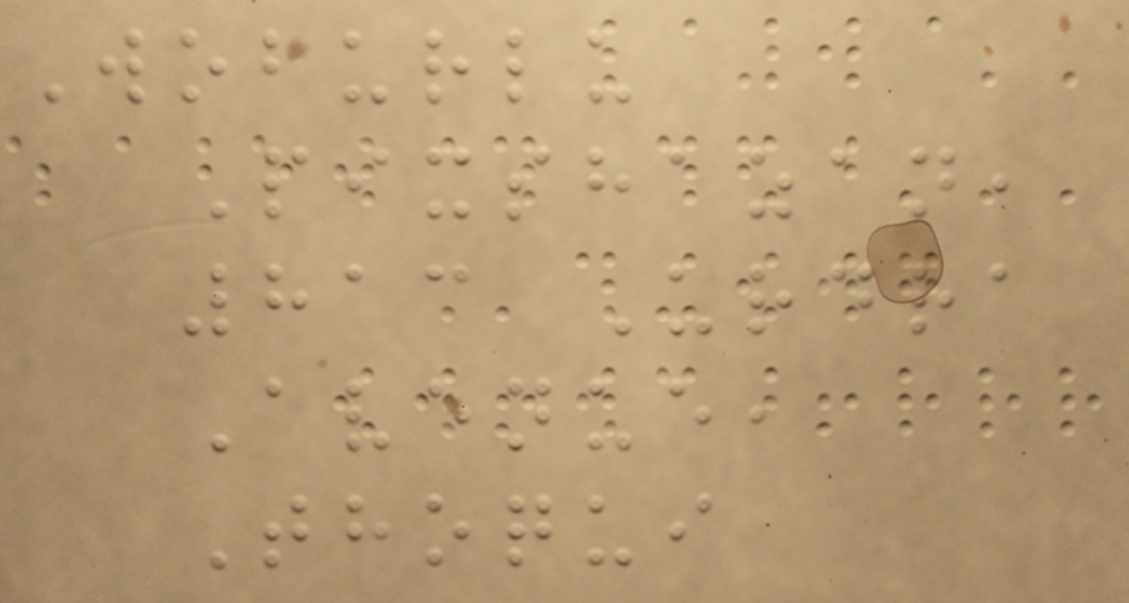Woburlu
Pixshazan,
813 Urdra
Avenue,
Thoqui
